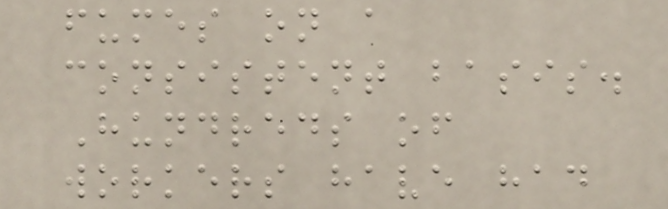fumes on a
consistent basis.
Hundreds of
workers have had
